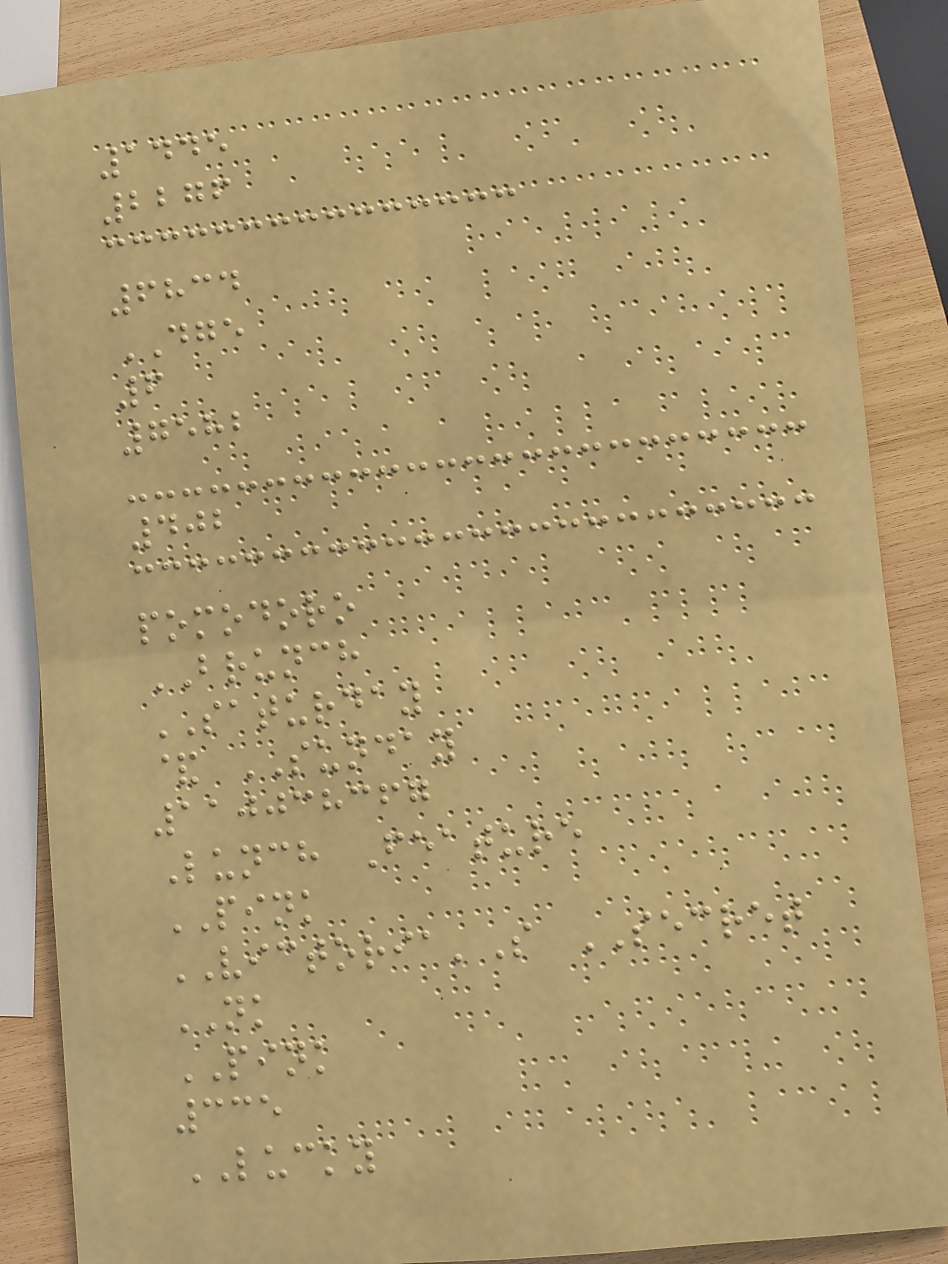1445
2276
6834
DGE
6
7582
402
pomodoro
BRUNCH
SATURDAY
& SUNDAY
110038367
Lunch Feature
PINK
VICTORIA'S SECRET
NK
PINK
335
LUCKY
